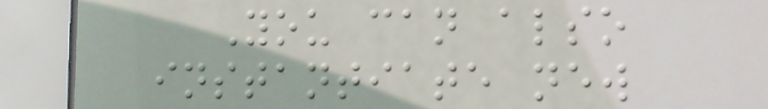You can also
instantiate new
